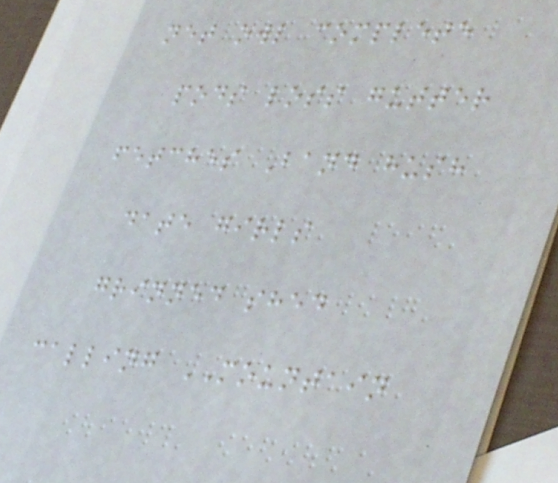net owl complete
pods loss gutter
fetches Band hush
date girls
grinned shed
calling MOUNTAIN
